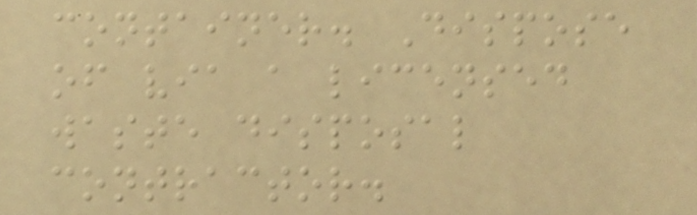container. Dispose
of via a licensed
waste disposal
contractor.
